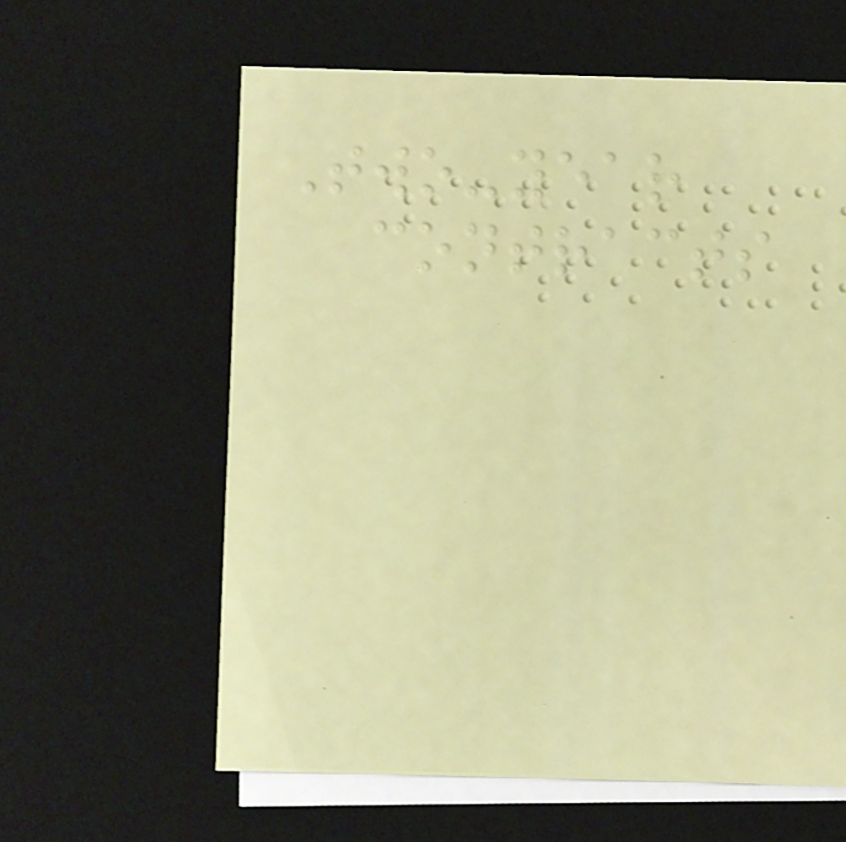Two-year
contracts
